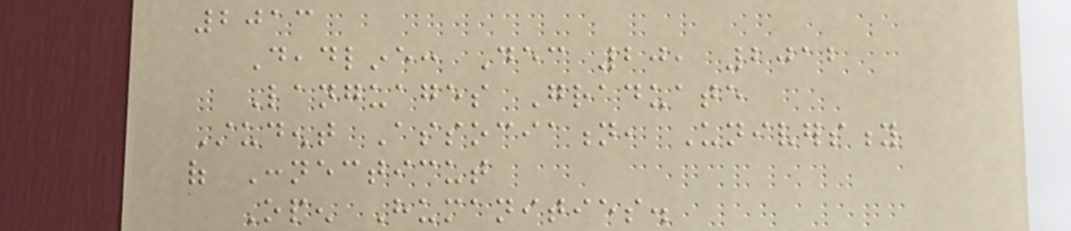2013
Deadline: Dec 20, 2012
Languages Graduate
Student Association, University
of Connecticut
Open Humanities.
